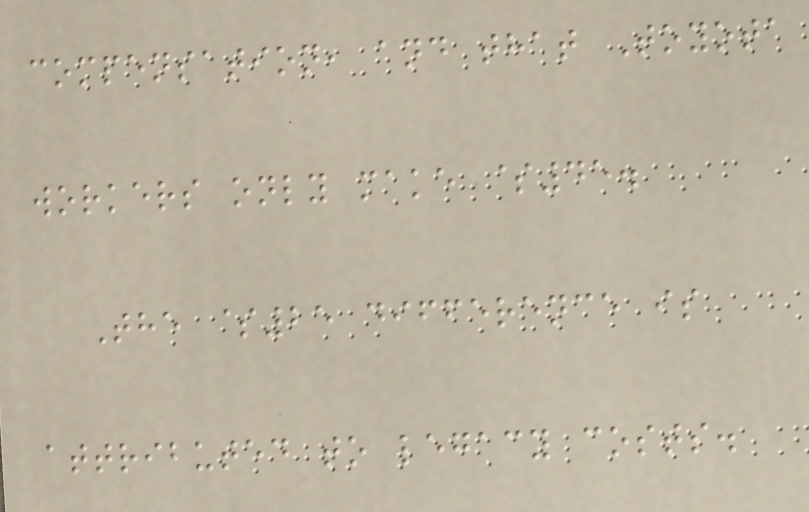compensation, and that Toyota
workers only make $45.
The $25 difference is
attributed to legacy costs.
